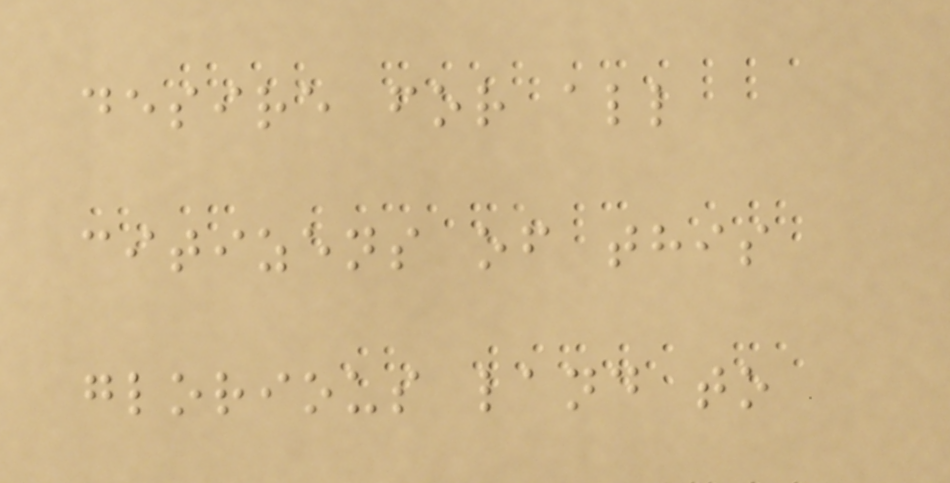desire for all
citizens of this
glorious land to
